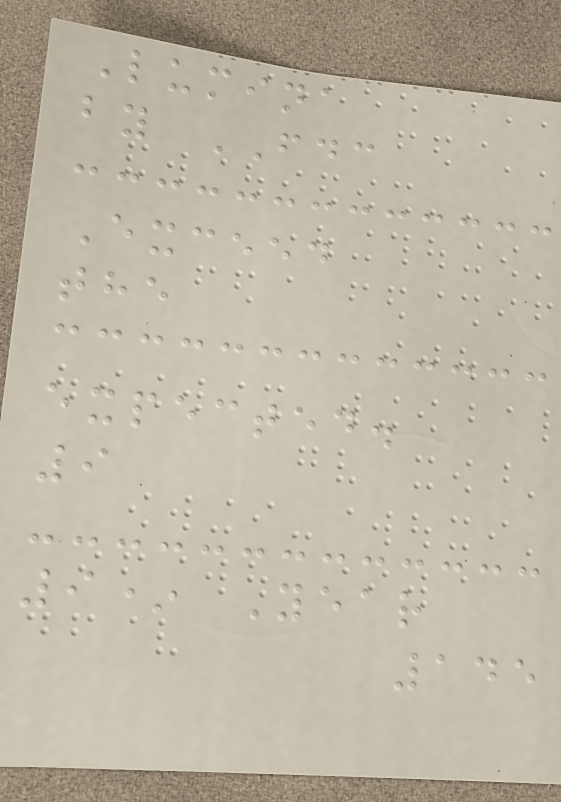Lumina
by FDC
Exceed
the
expected.
9
9* Year
145
